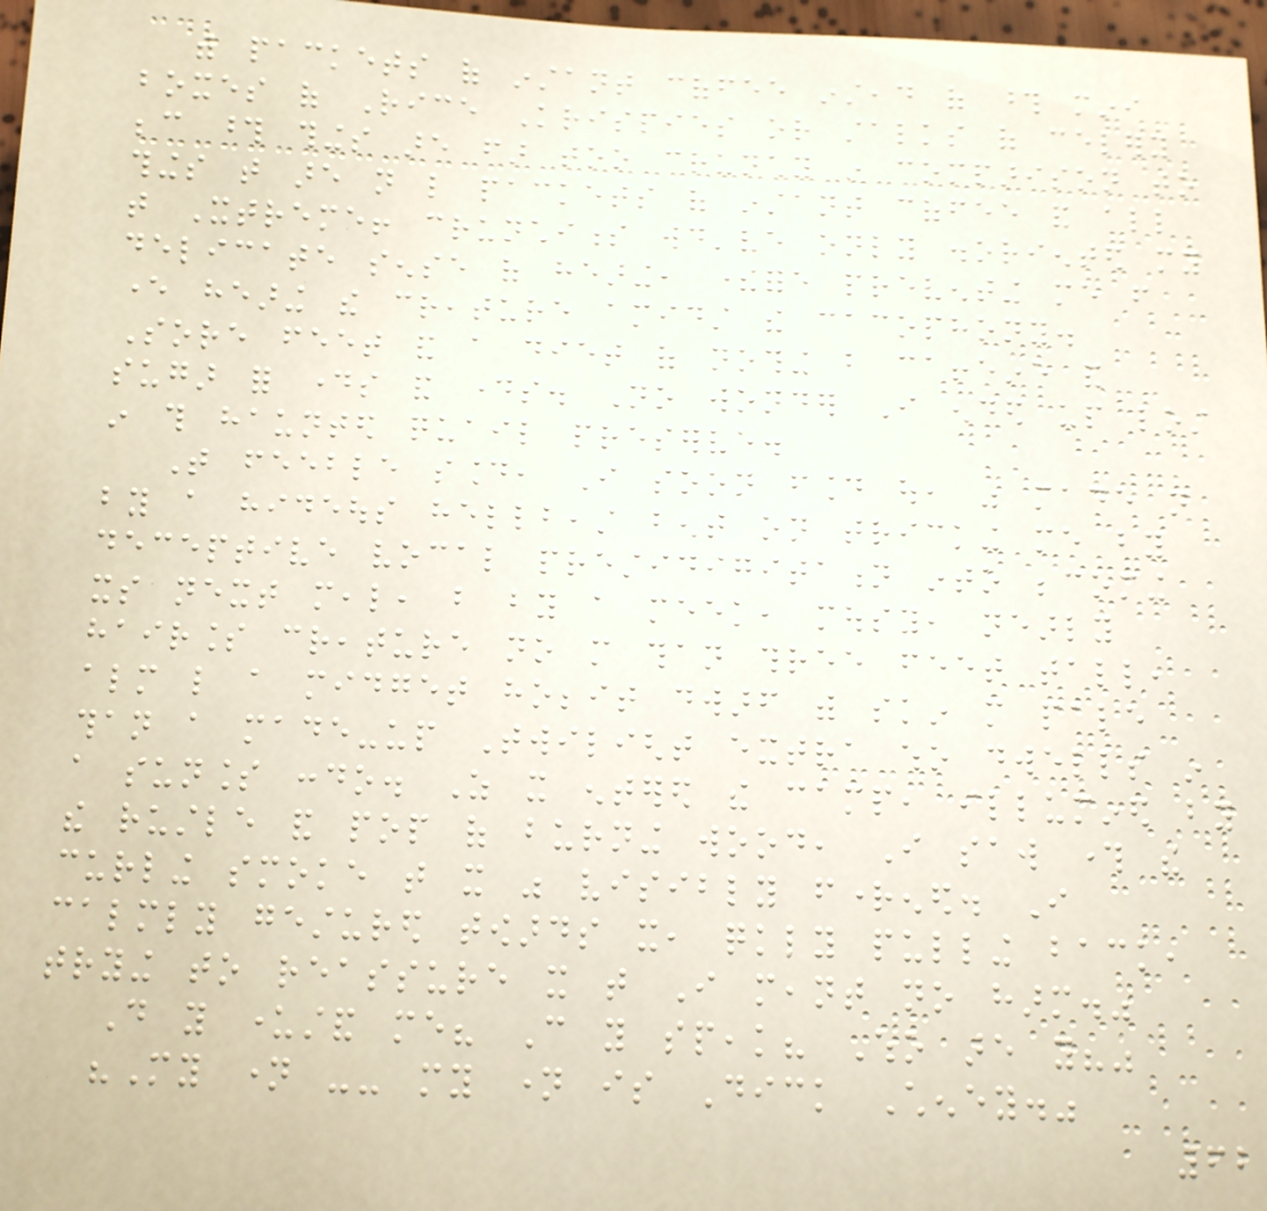with packets of instant coffee instead of those mini
boxes of Rice Krispies or stalks of celery
because those things are far too crunchy in comparison to
things that are not like packets of instant coffee and all
that Xtreme! crunchiness would've only disoriented my
delicate sense of hearing, therefore preventing me from
ever hearing the creature amidst the cacophony.
Sore feet and a diet of nothing but caffeine and
sugar for days and days. No wonder I ended up lost
in this haunted quail preserve.
That feeble sound, I soon found out, was made not
by a hideous hellbeast bent on tricking me by
deceptive vocal prestidigitation into becoming
its next meal, but by a meek, mousy, nearly
hairless creature no more than three feet tall,
almost like a midget hobbit dwarf with skin more pale
than a made-up Twilight extra who dwells in
a sunless condo. As it entered the camp, illumined by
the rustle and pop of burning wood, I saw through the
curling smoke that it was visibly frightened. I
calmly gestured towards it, quickly pulling back,
trying to reassure it that I meant no harm."
Do you understand me? Can you speak? Who are you?"
"My name -- my name is Dick Cheney."
62
